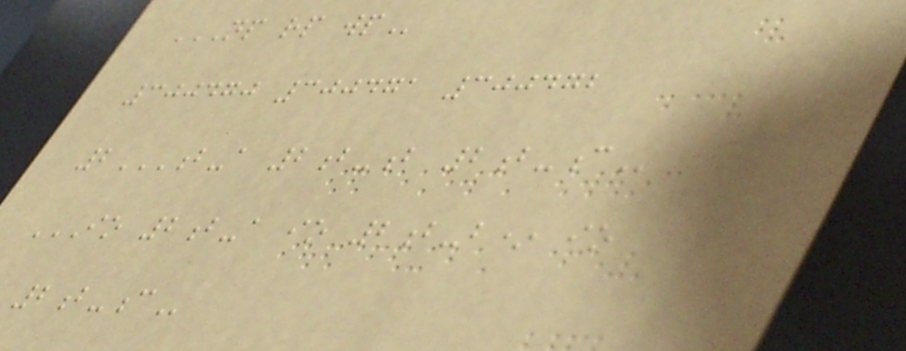NP RP WP
300470 300471 300472
2B-A 2B-B 2B-C
IO 2B-A IO 2B-B* IO
2B-C
